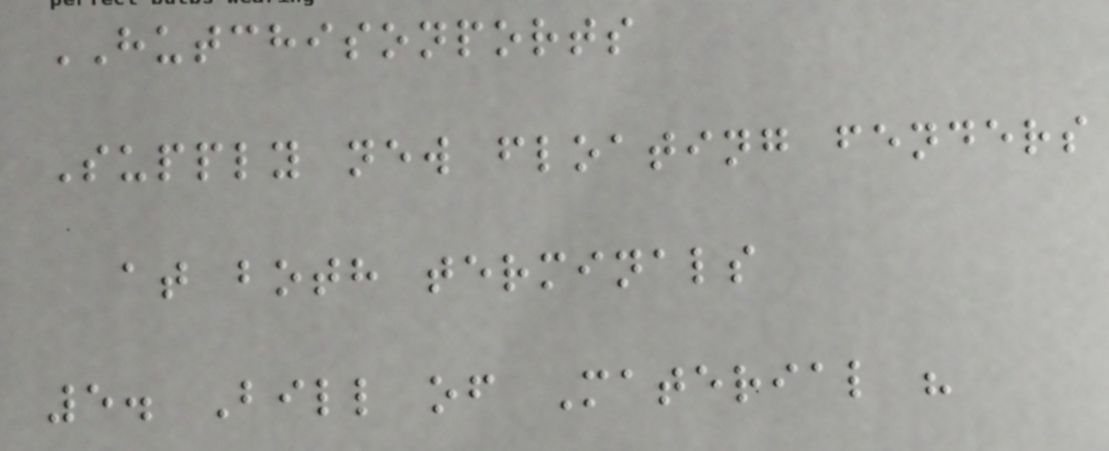HUTCHISONPORTS
Supply new floating fenders
at both terminals
5. Bill of Material "
